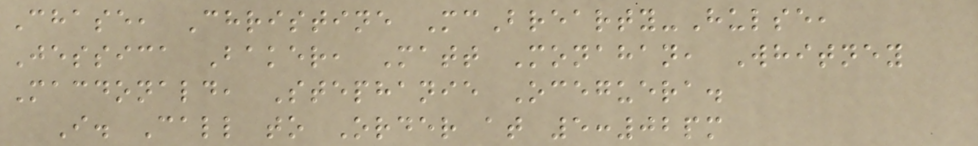Chase, Christine McBrearty-Hulse,
Jessica Baker, Matt Monahan, Whitney
Macdonald, Stephanie Oceguera.
I. Call to Order at 5:02pm
